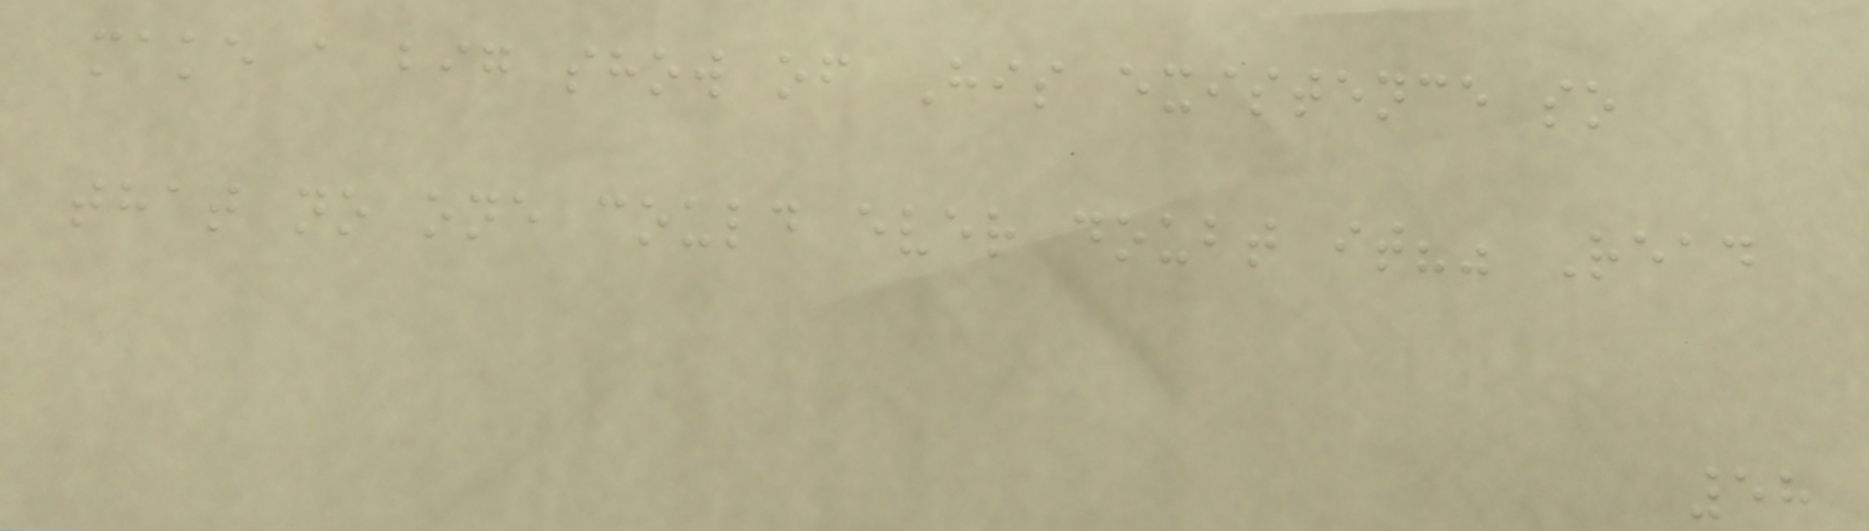make a big show of His existence so
that no one could ever doubt it?" Read
58
